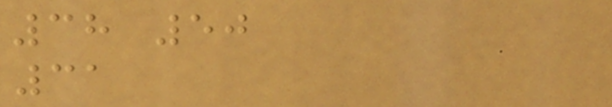38 50
31
